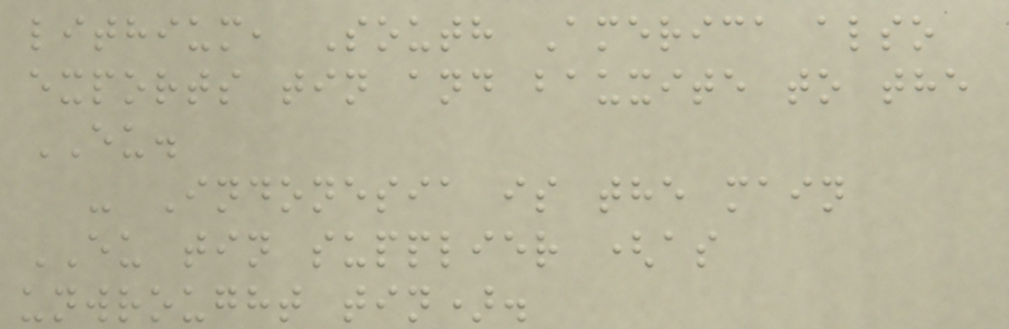lithium, South America also
exports tin and bauxite to the
EU.
- Indonesia is the main
EU tin supplier (as
unwrought tin).
